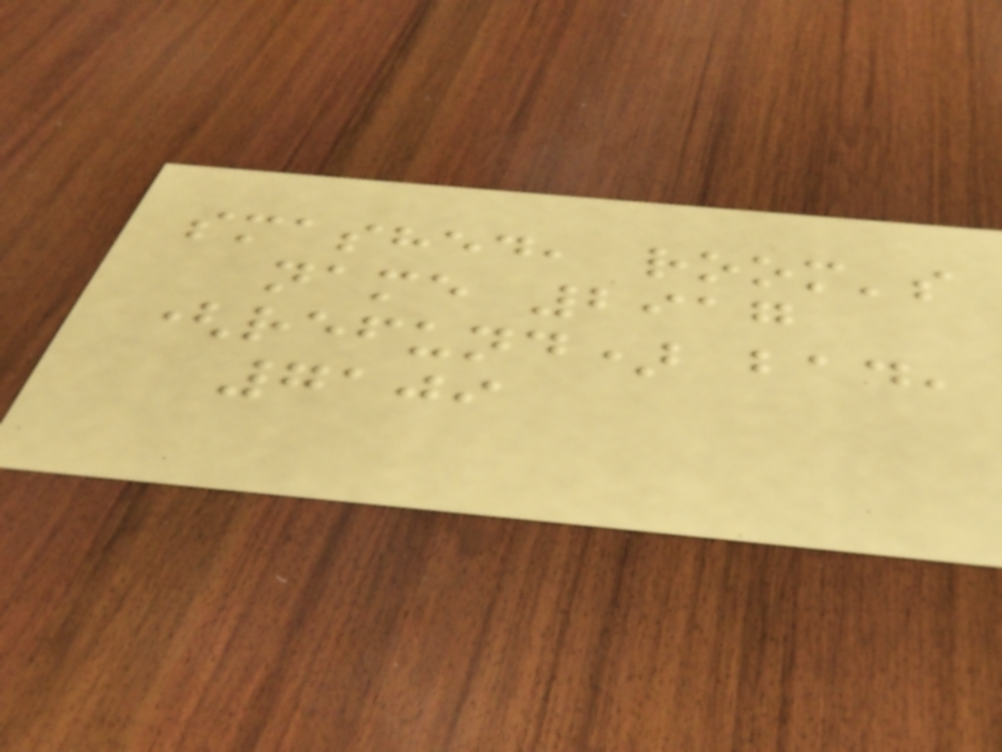smashed, room's
name 2917
(refund) bad,
7109
